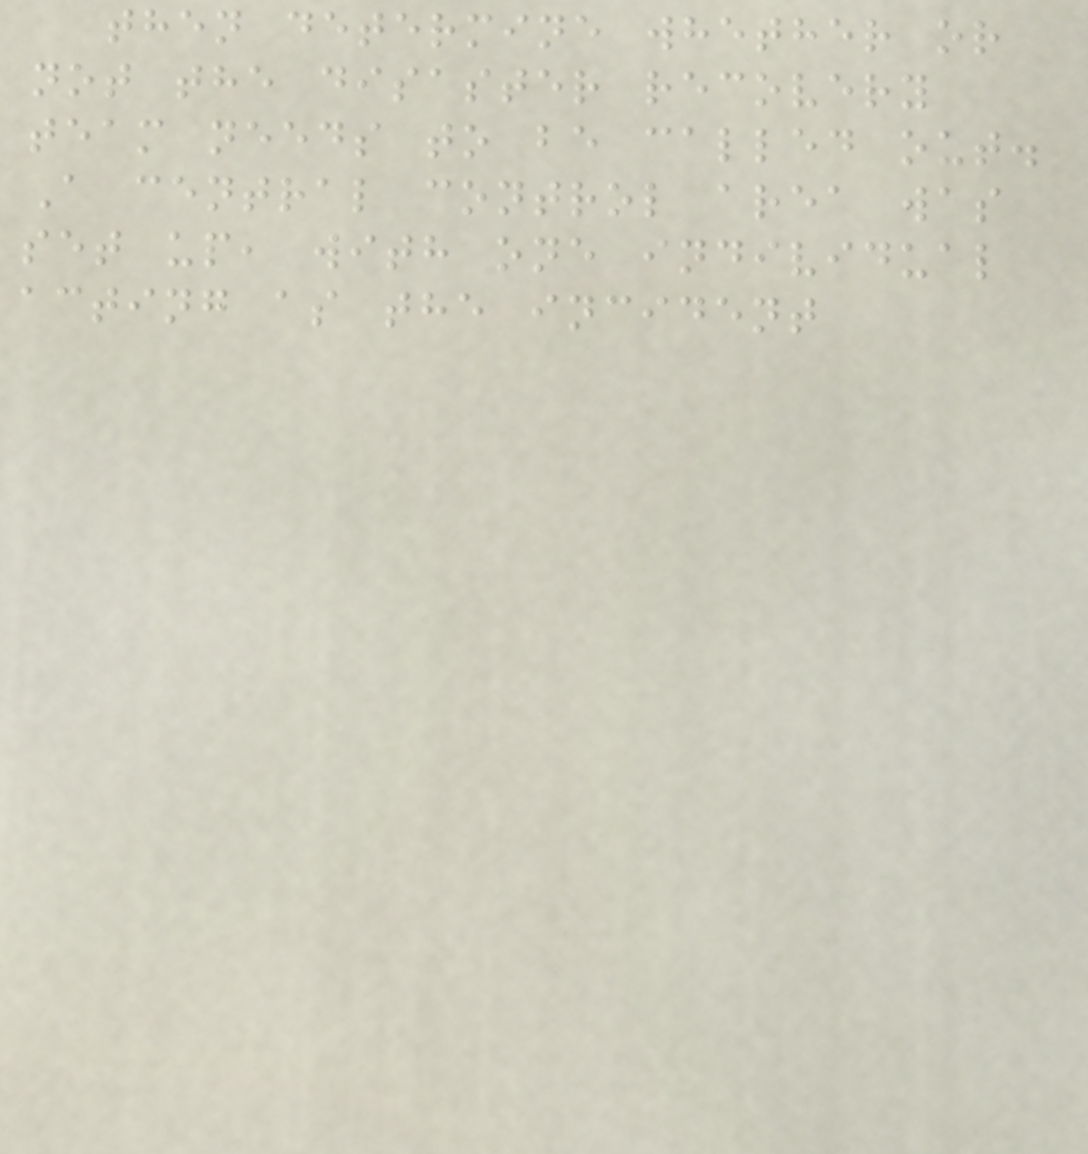then determine whether or
not the disaster recovery
team needs to be called out.
A central control area was
set up, with one individual
acting as the incident
